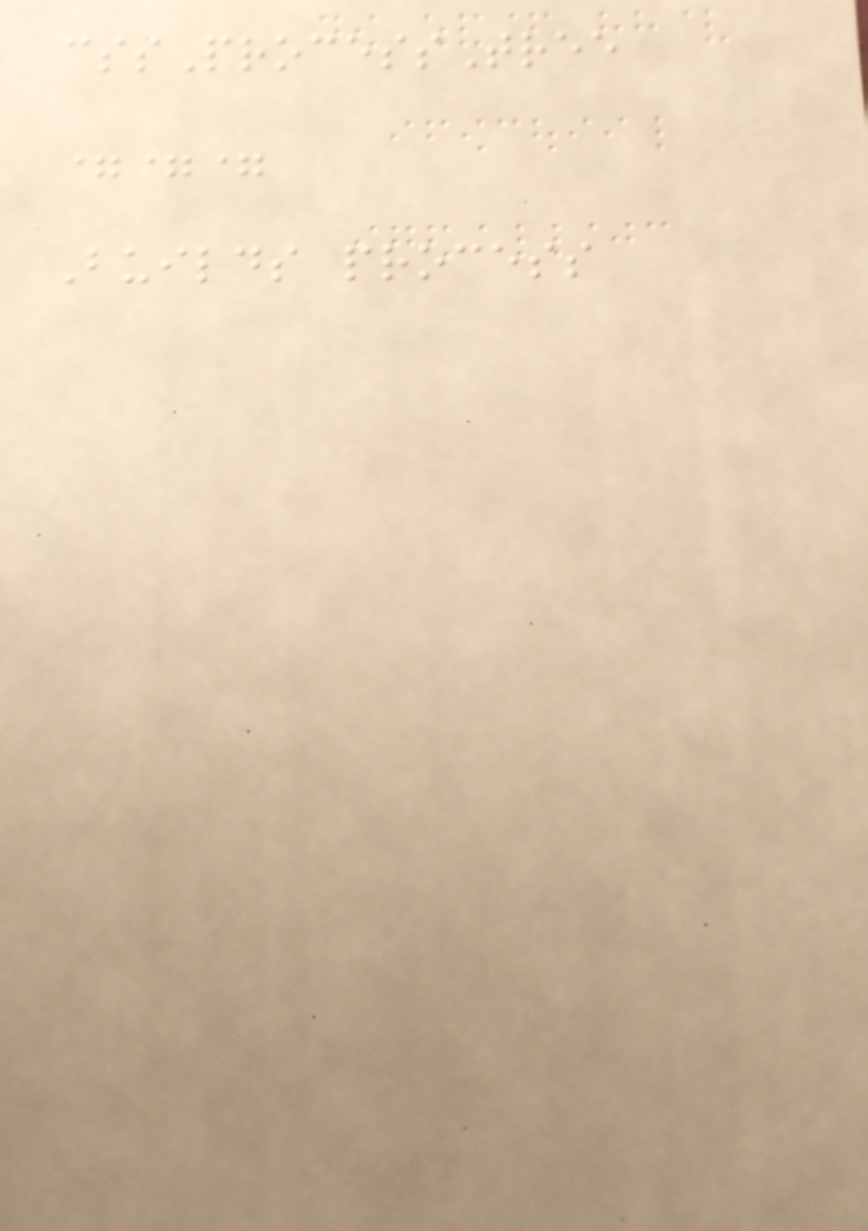cssProcessTree
===
Builds process
